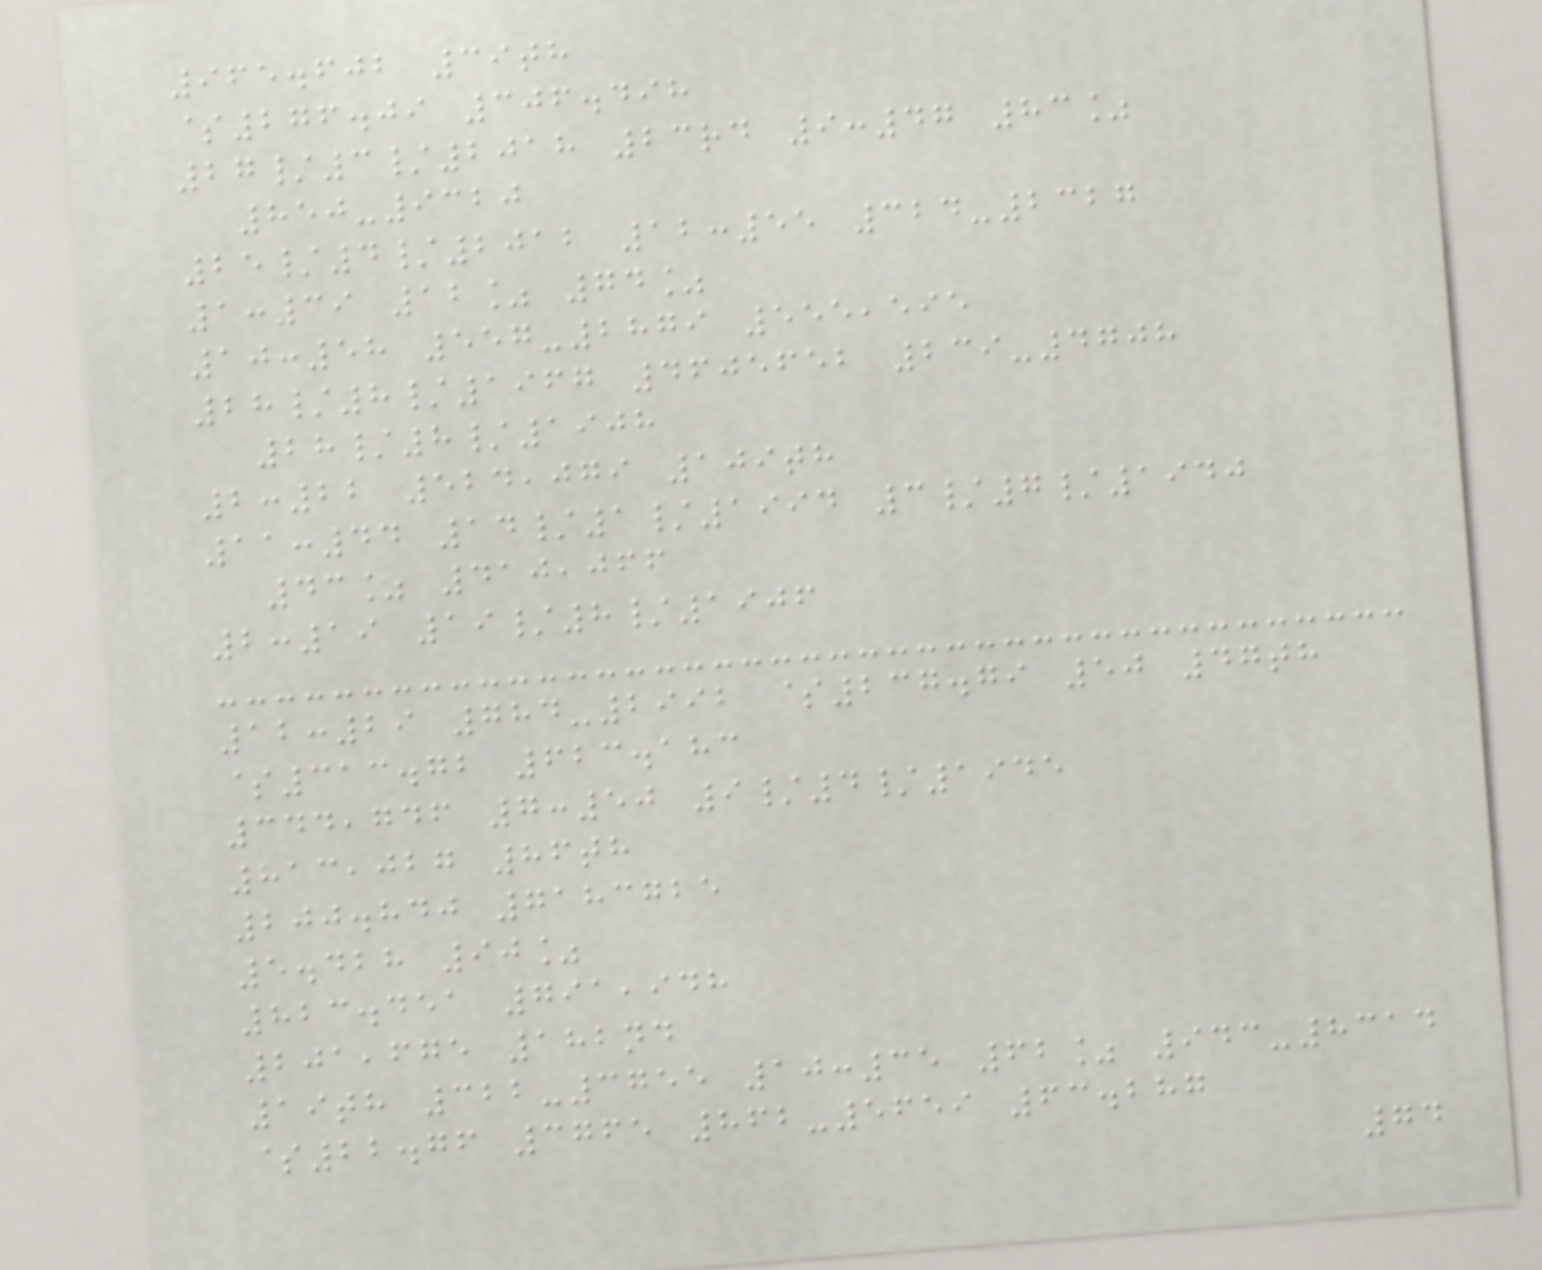965.602 39th
$276.09 306.498
27/3/2018 23rd 9:47 83%
850-9320
25/4/2012 12:55 324-2327
1:39 12% 74%
10:58 557-2879 555,595
28/8/1967 4605652 239-4708
28/8/1908
2:22 524,079 109th
11:44 14/1/1994 3/7/1940
43% 410,066
2:19 19/8/1906
12:29 784-2992 $237.79 50 47th
$313.72 623.183
344,746 7:50 9/4/1945
813,027 86th
200.840 7183725
5.428 90%
823.451 791,948
201,675 182nd
19th 322-3755 10:35 62% 943-8314
$22.76 3765 862-5659 63.287
74
